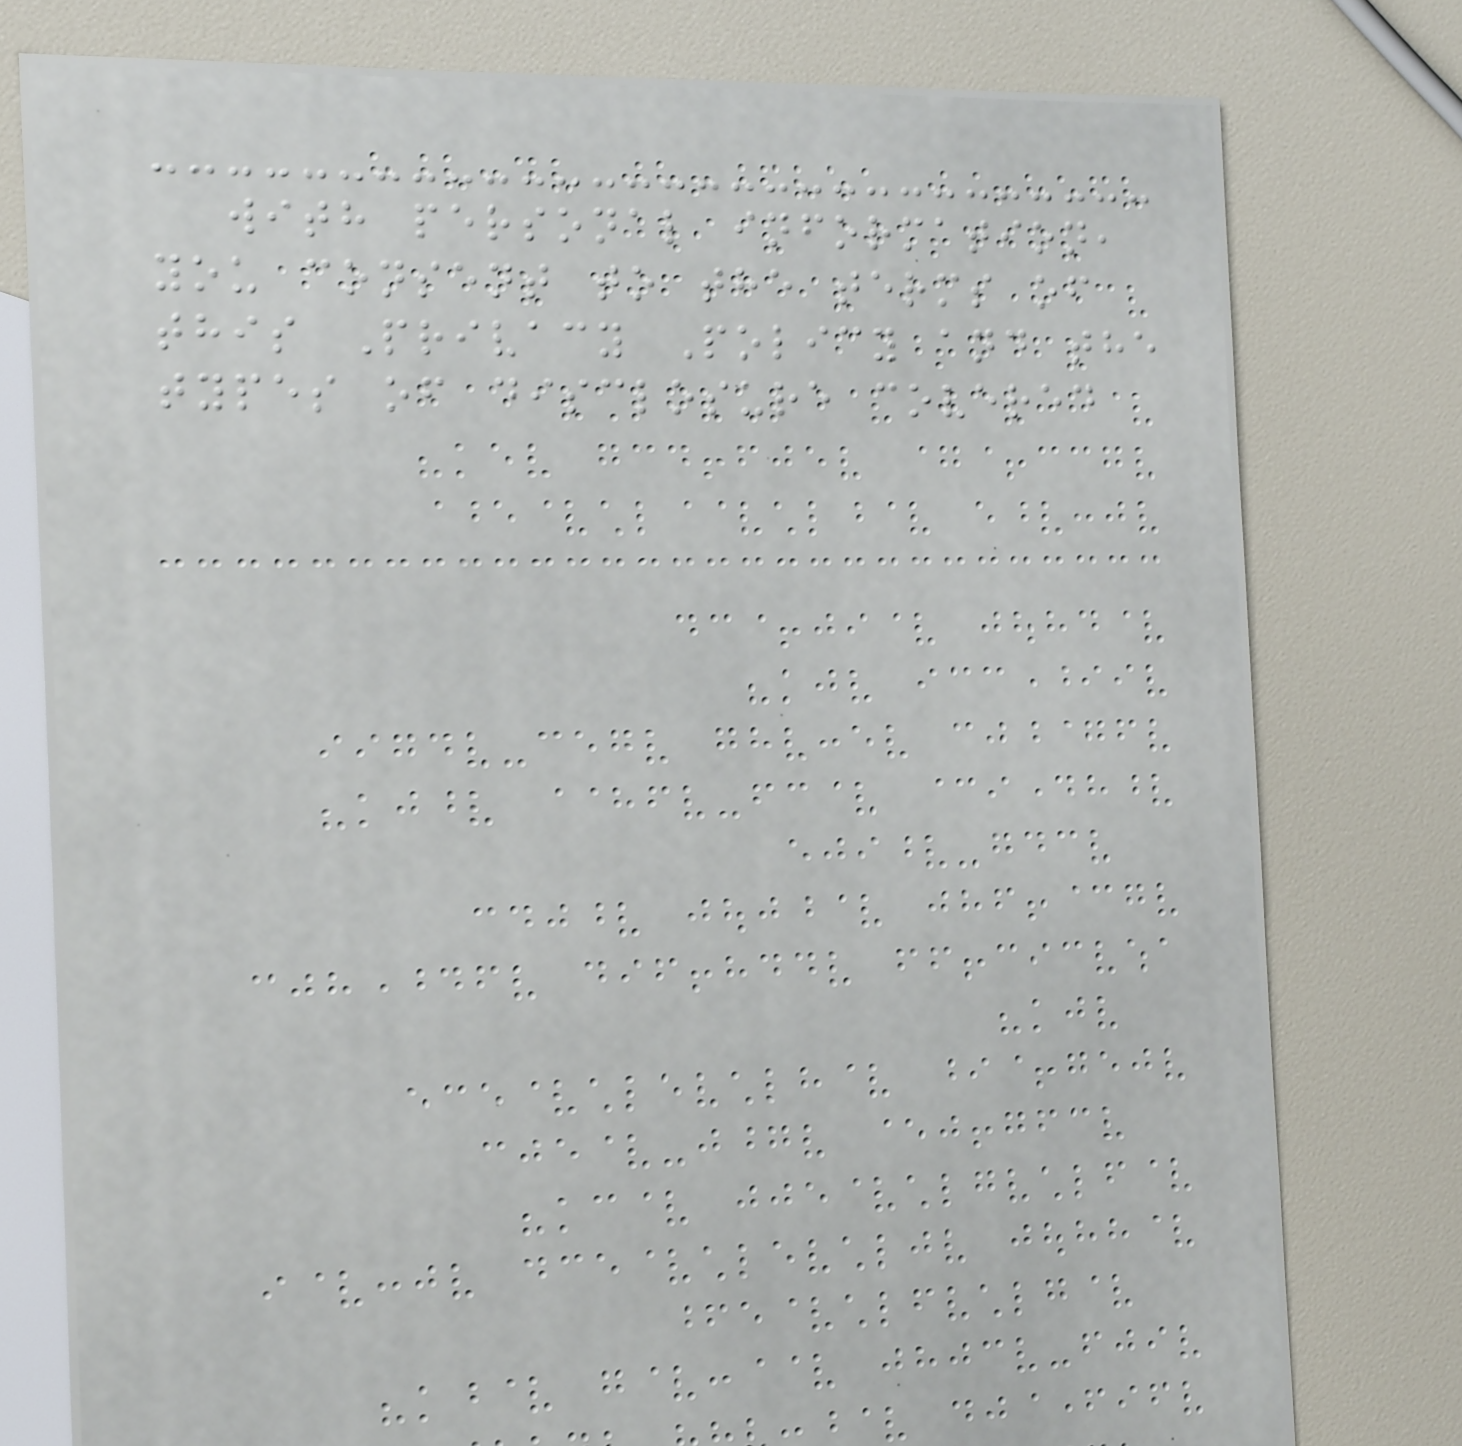with personal information,
you consent to the terms of
this Privacy Policy and the
types of disclosure covered
